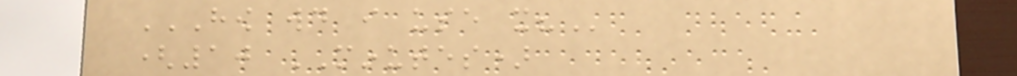HOW WOULD I USE IT?
(10 MINUTES)
